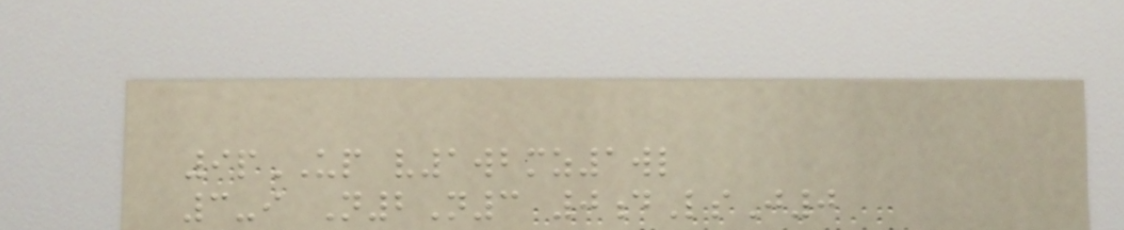9pUP v1wbmz1wl
3-i N2N3 0dLsJ0
